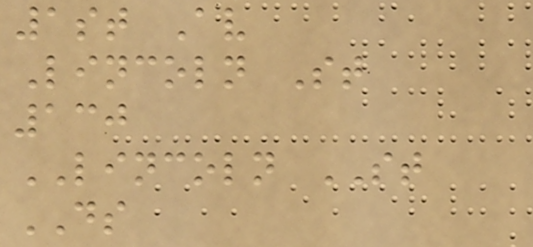1st Av
Lincoln St
130
LINCOLN ST
DS
